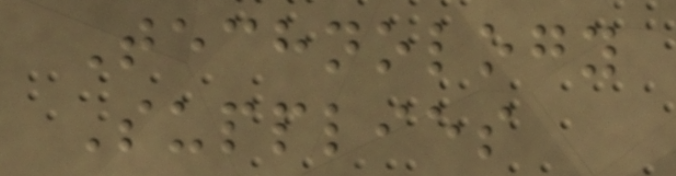Technology
Supplies
